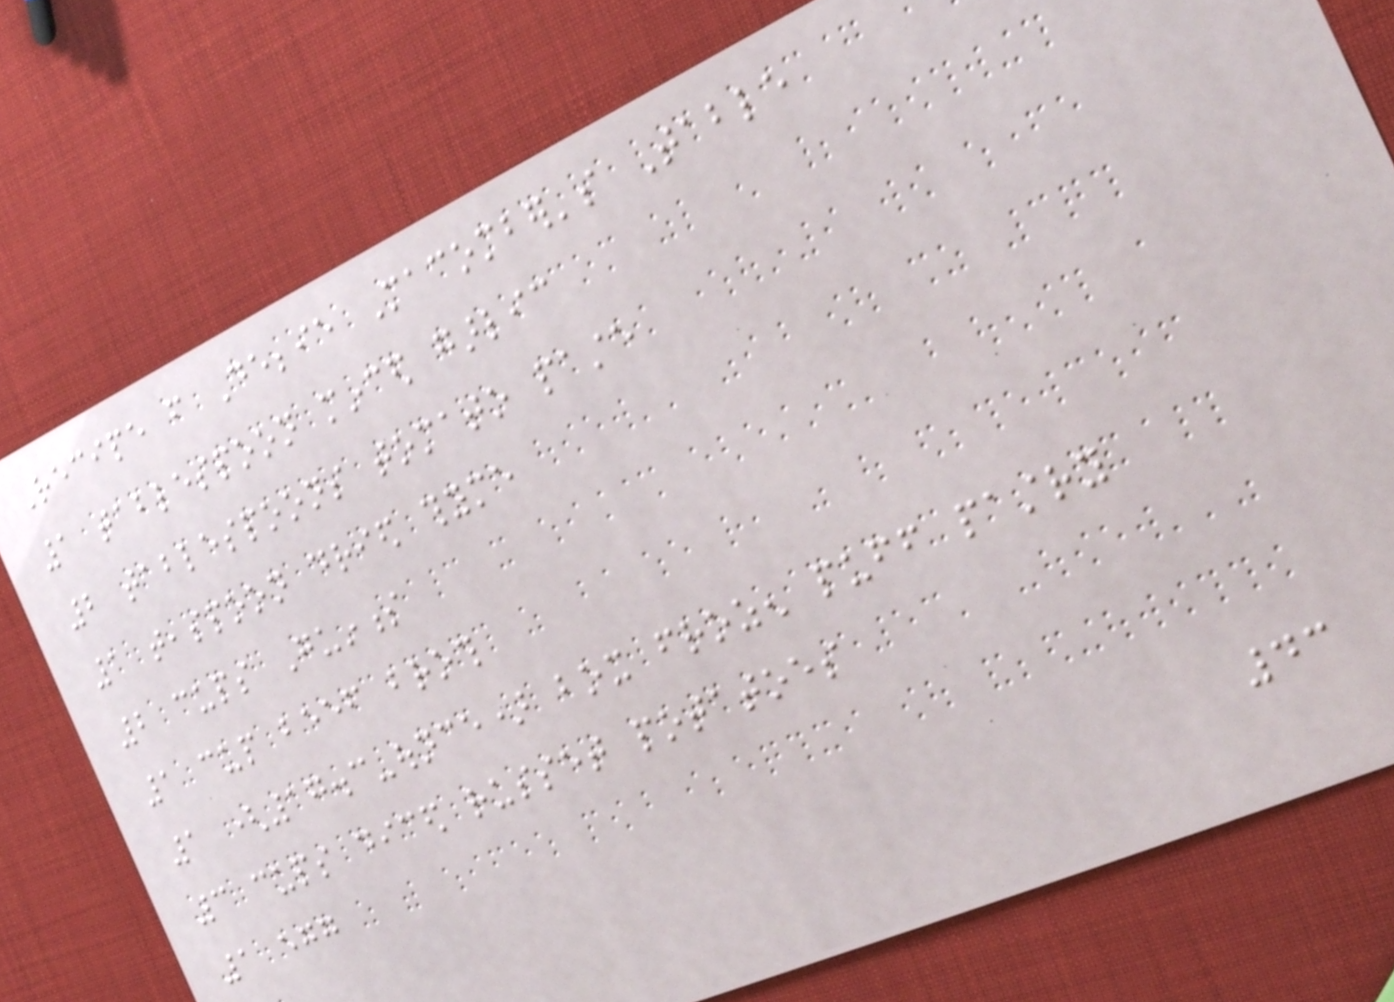Recipe from Debbie Macomber's Table
1 tablespoon minced garlic
2 tablespoons tomato paste
1 teaspoon dried thyme
2 cups Guinness
1 cup beef broth
1 (17.3-ounce) box frozen puff pastry
3 cups diced russet potatoes
1 egg
43
